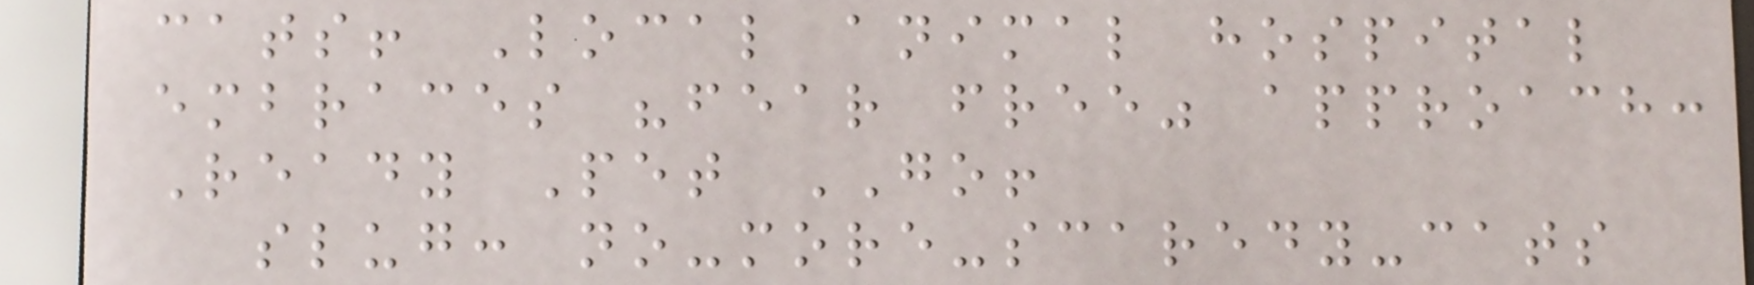cats! Local animal hospital
embraces "fear free" approach:
Ready Pet GO!
slug: no-more-scaredy-cats
